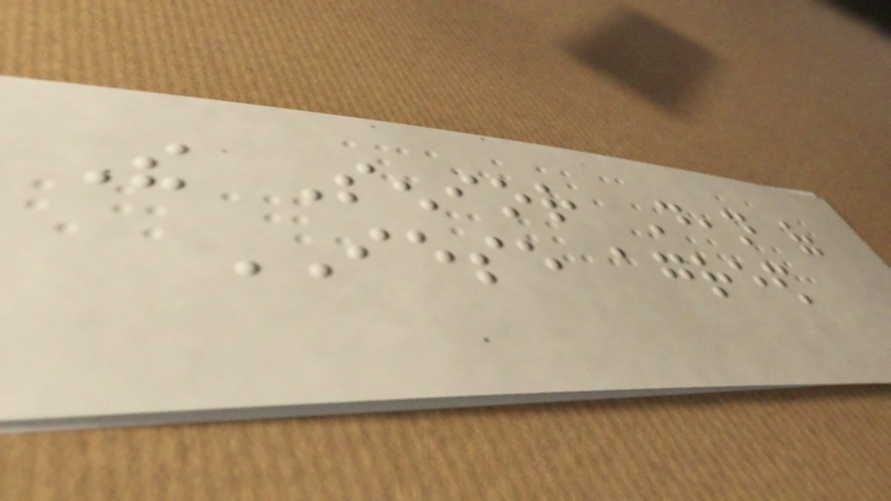The Senior Dean of
IESE agreed
